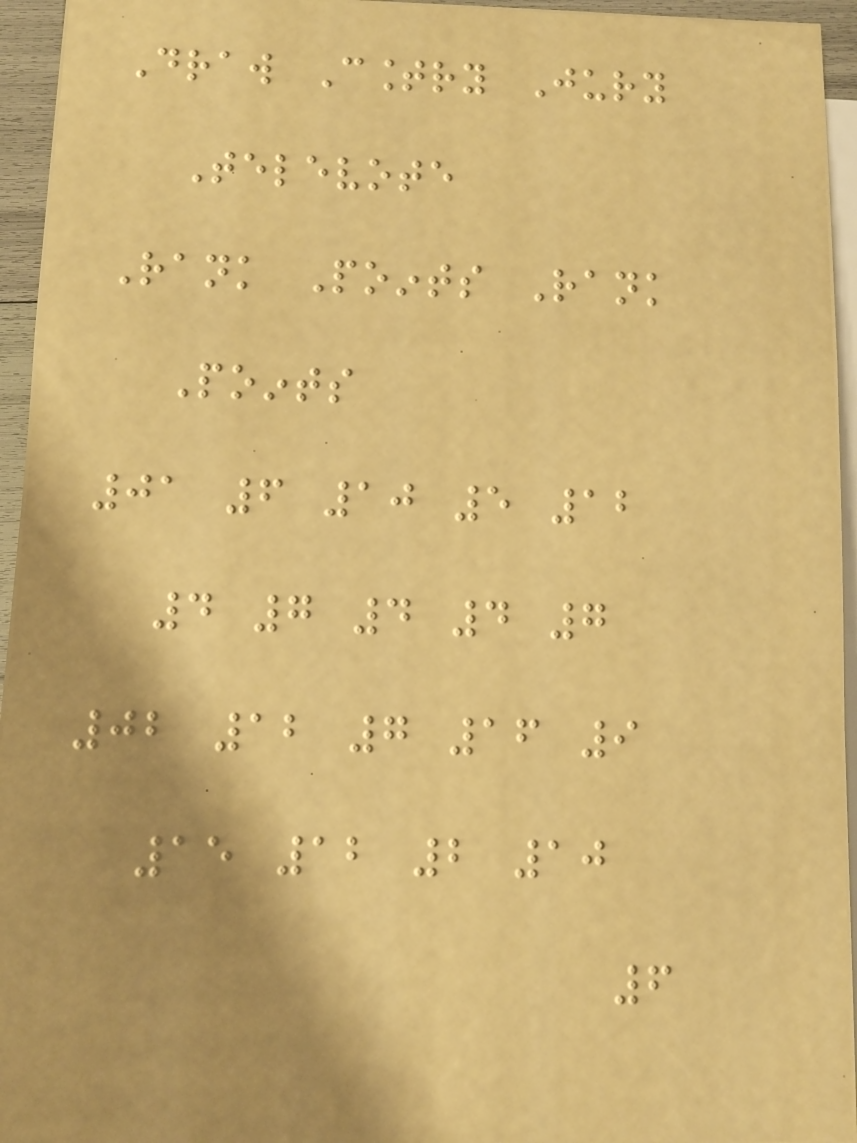Draw Country Jury
Televote
Rank Points Rank
Points
01 6 10 5 12
4 7 4 4 7
02 12 7 16 9
15 12 2 10
6
